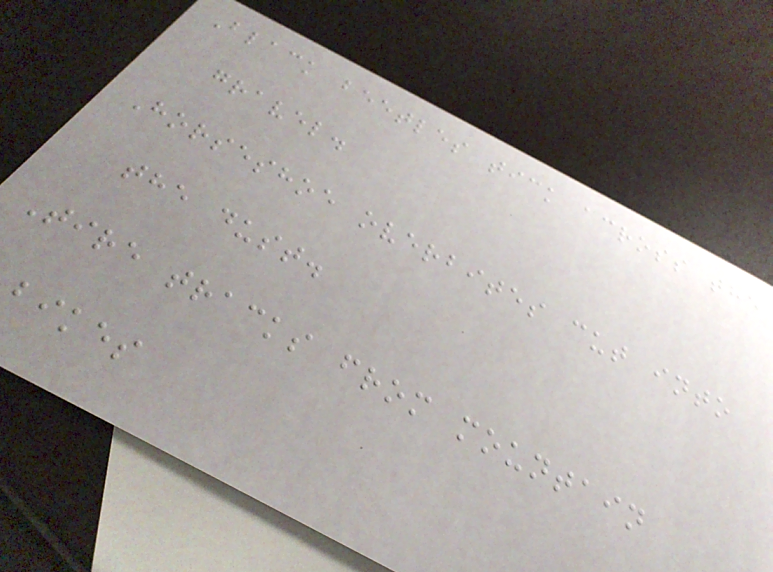Black beetles tick across the
gravel.
Horseshoe overbites cut into
the dust.
Tire tracks from mountain
bikes
